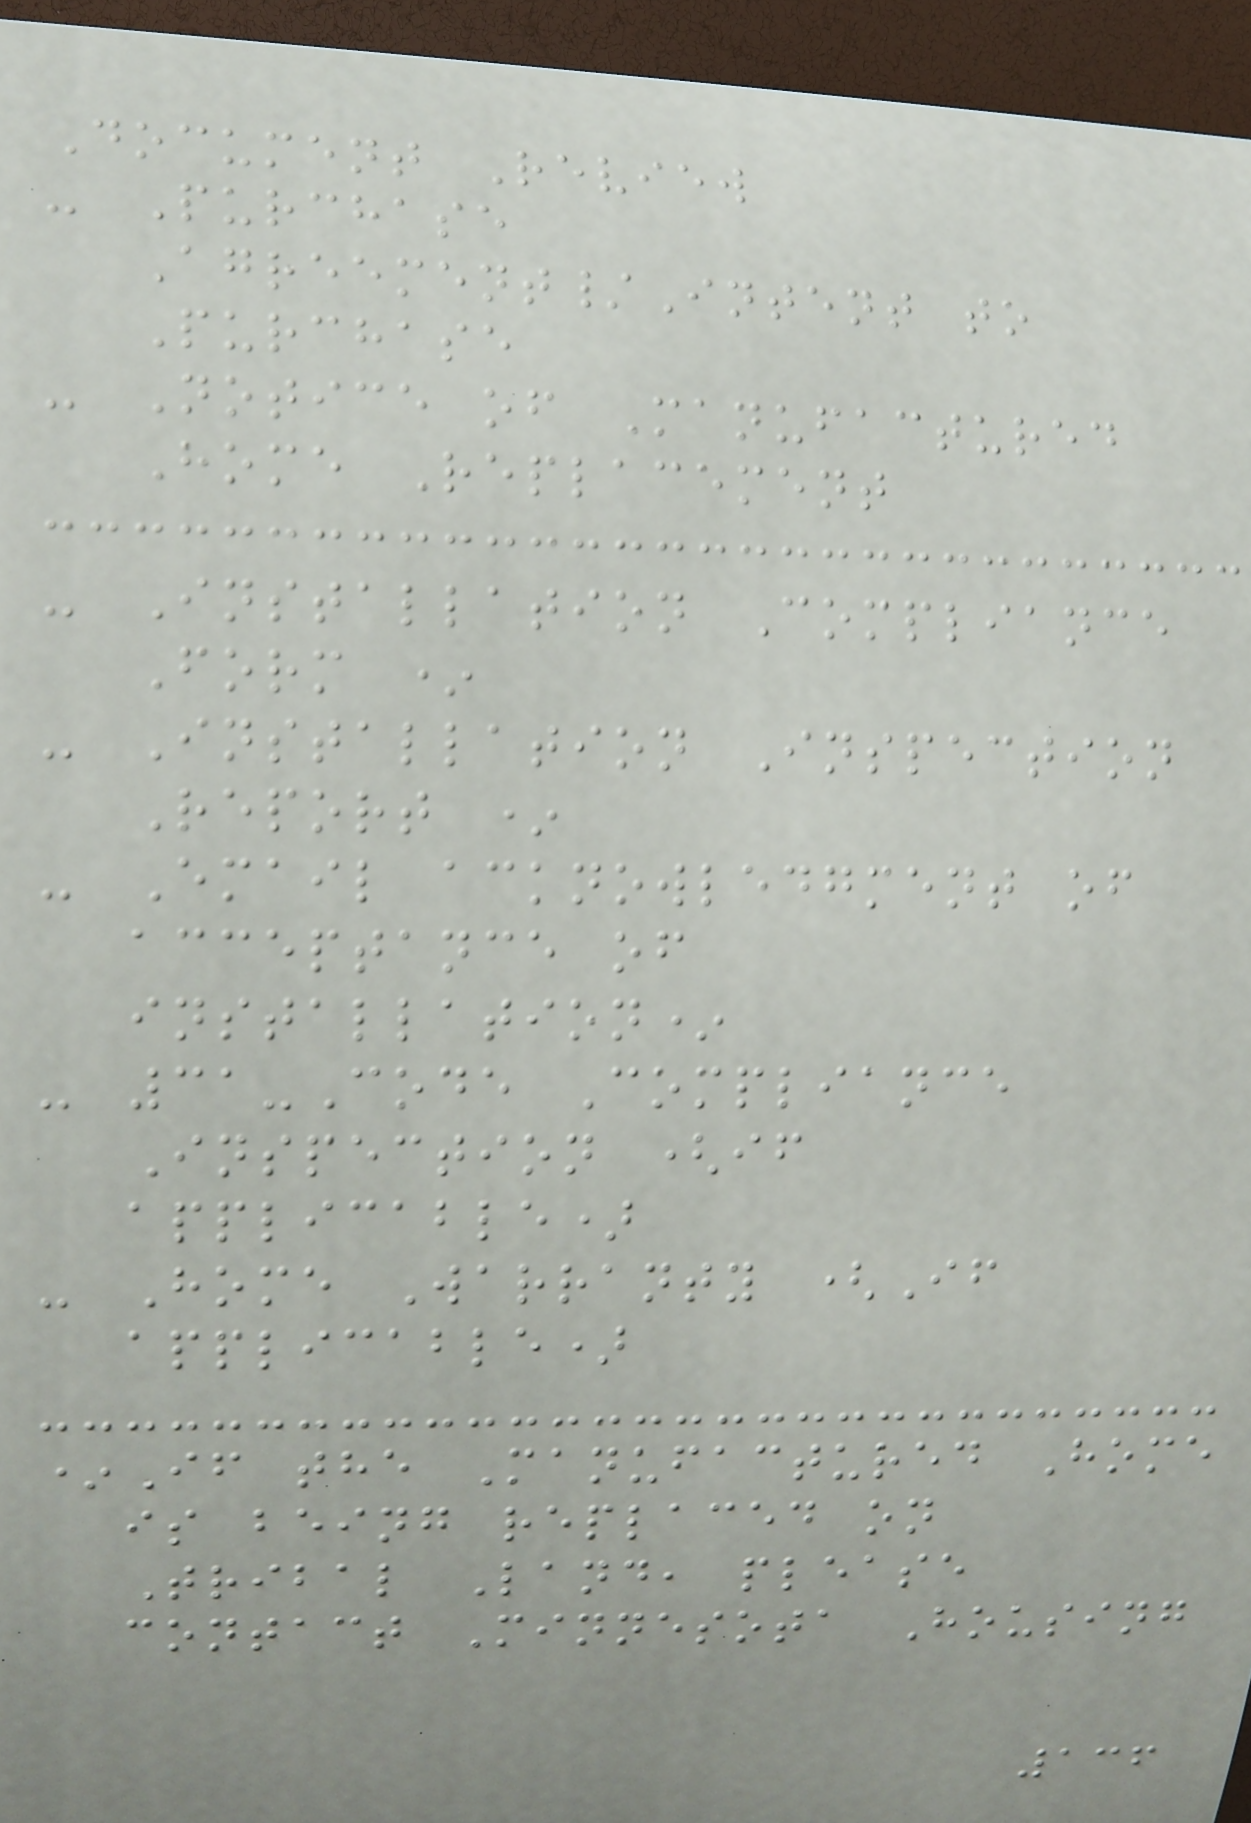Document Review
- Purchase
Agreement/Intent to
Purchase
- Notice of Manufactured
Home Replacement
- Installation Compliance
Form *
- Installation Inspection
Report *
- Email acknowledgment of
acceptance of
installation*
- 31-Code Compliance
Inspection (if
applicable)
- Home Warranty (If
applicable)
*If the Manufactured Home
is being replaced on
Tribal Land, please
contact Minnesota Housing
136
